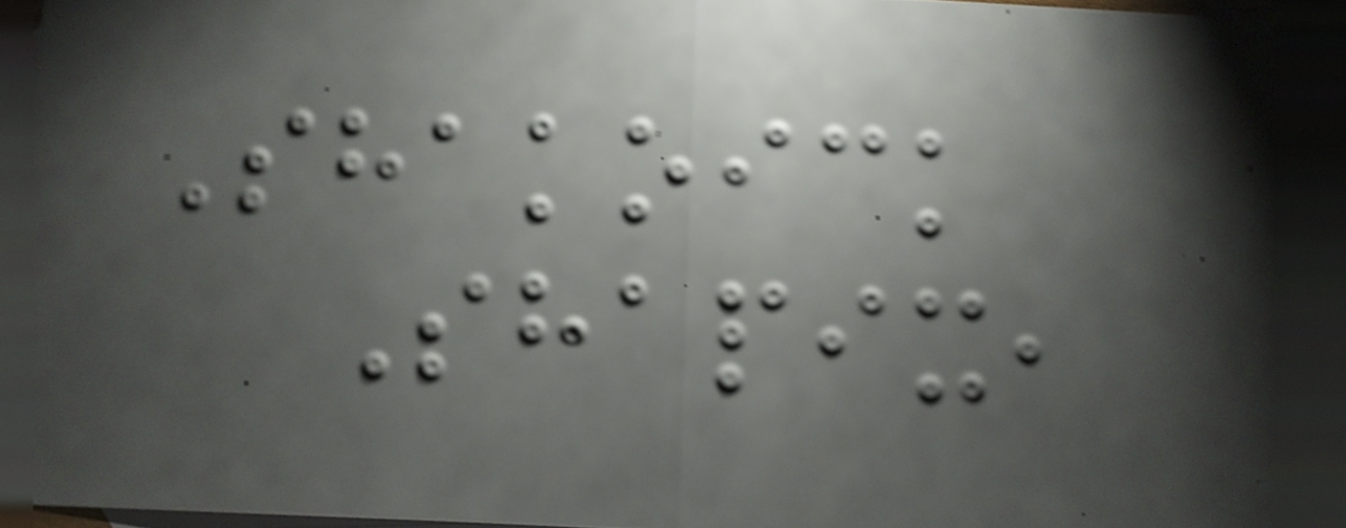Shakoick
Shapix,
